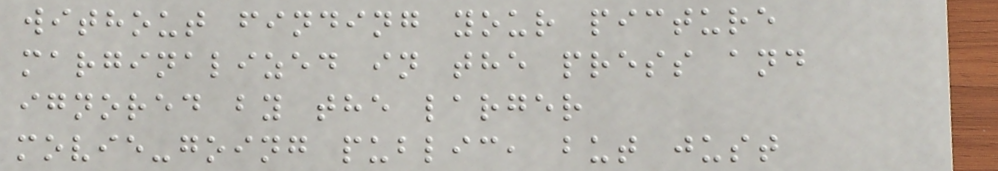without finding your picture
marginalized in the press and
ignored by the larger
movie-going public, but just
